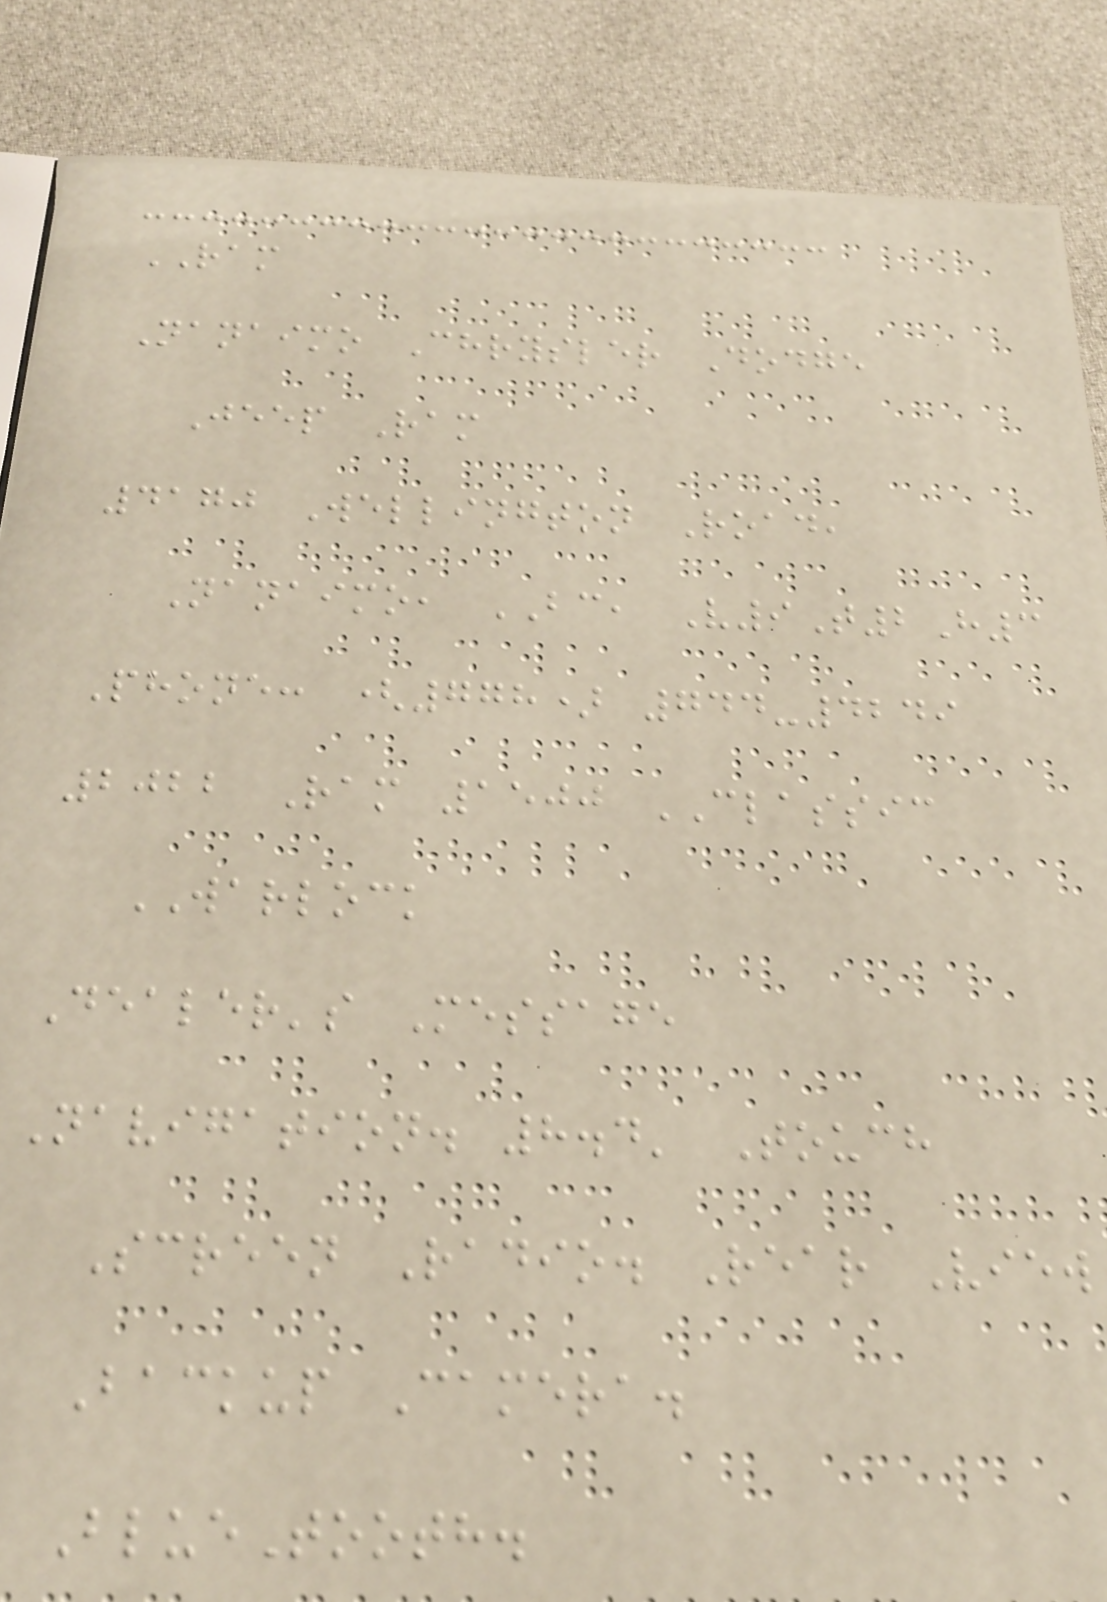RAM
Nanaimo Chrysler Dodge
Jeep Ram
4170 Wellington Road,
Nanaimo, BC, V9T2H3
Phone: (778) 744-4249
2022 Ram 1500 CLASSIC
WARLOCK
Dealer's Message
Navigation. 8.4' Touch
Screen Radio. Rear View
Backup Camera.
BlueTooth.
